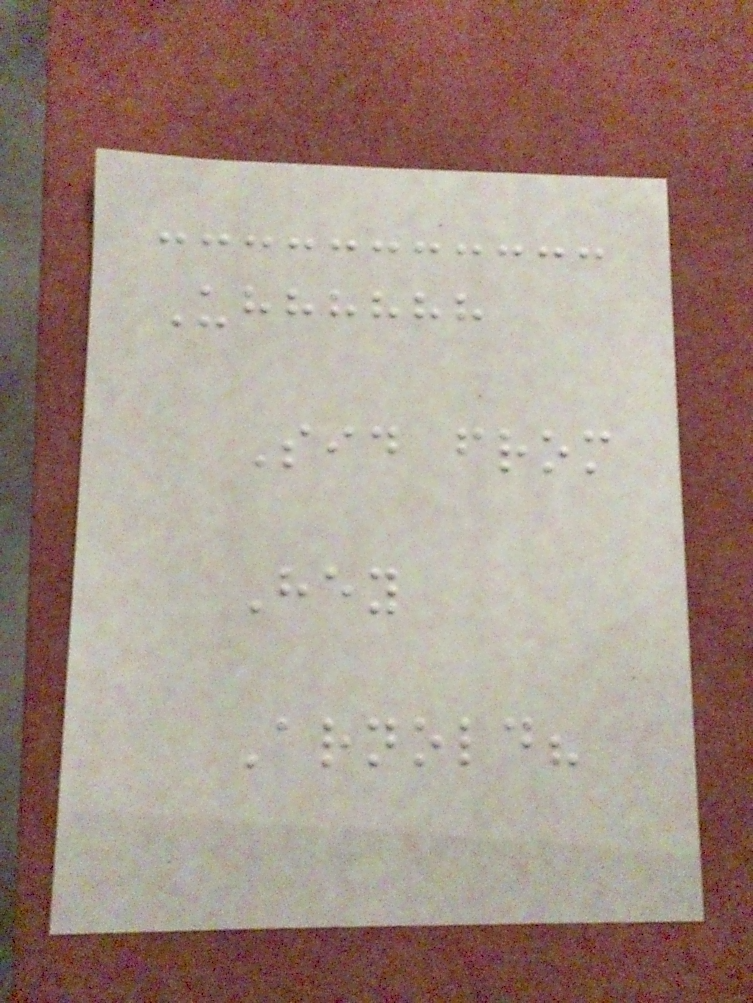Uhhhhhh
Sid from
Hey
Arnold?
